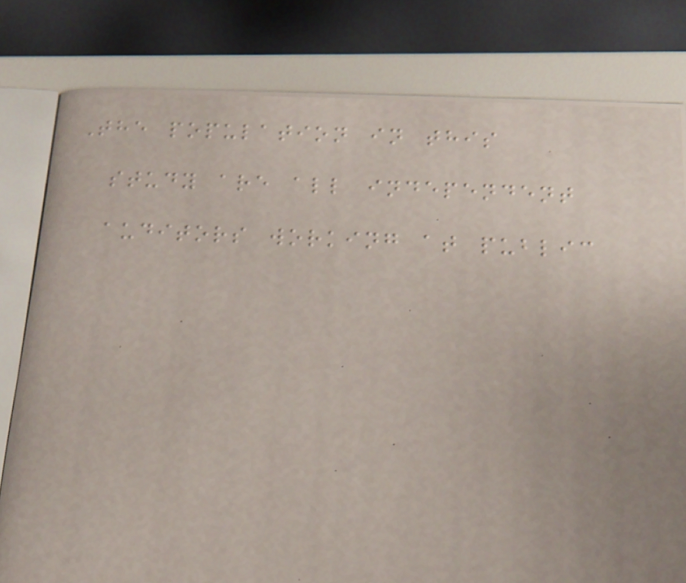The population in this
study are all independent
auditors working at public
